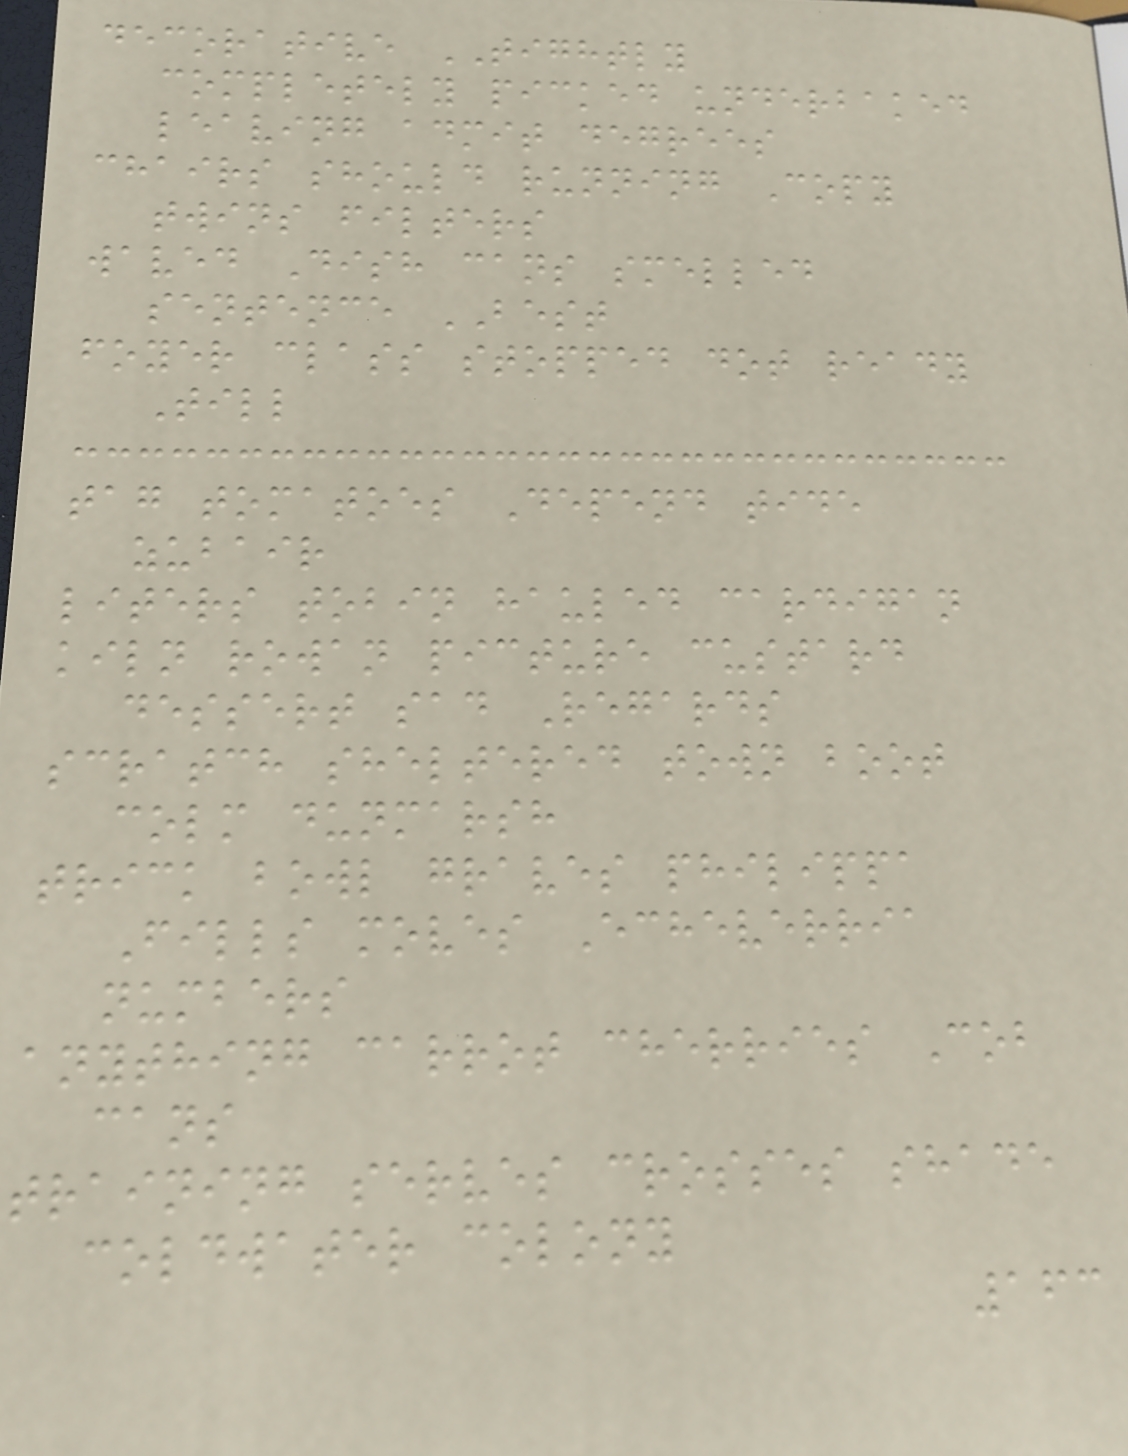decorative TIGHTLY
completely picked underbaked
leaving admit degrees
chairs should running Copy
twins filters
waved Dish cans smelled
sentence BEST
foyer class stopped dot ready
Till
tag tomatoes Depend tide
zubair
liters tobin hauled cardigan
kiln rowan picture custard
dessert sad Regards
scratch sheltered town boot
colm dunmarsh
trick bowl graves philippa
Fills moves Echeverria
numbers
anything carrot cherries Cob
cans
training serves crosses shade
coldwater colony
163
